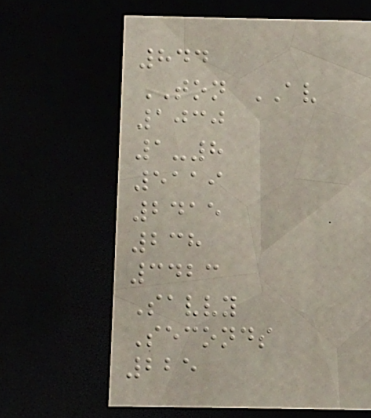844
TON AV
1030
1-8
5119
2415
238
3423
Savvy
Seconds
225
